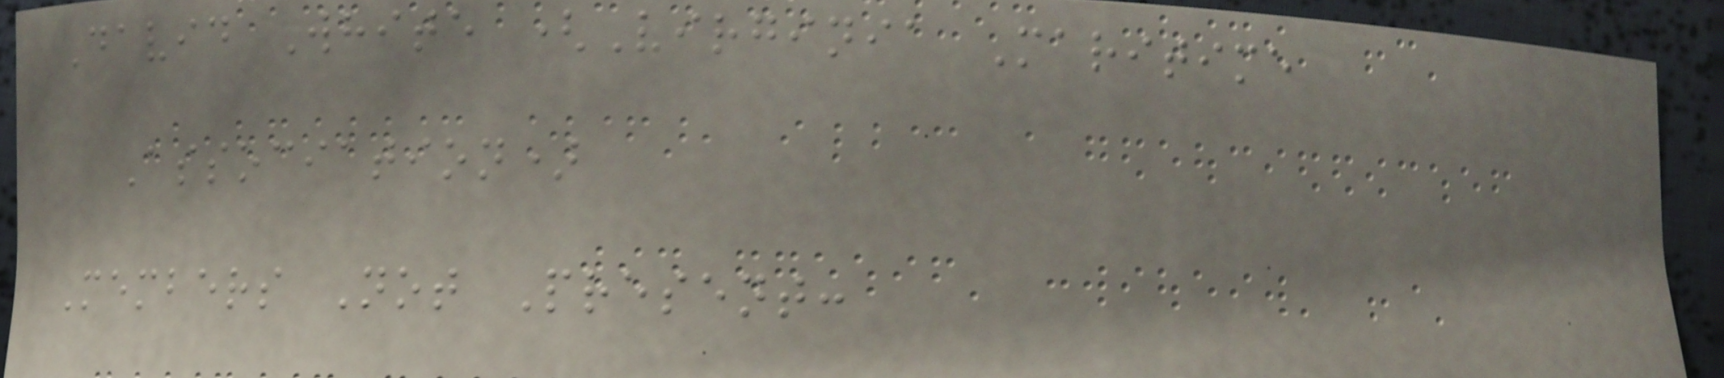David White (Virginia Maritime
Association)
Members Not Present:
